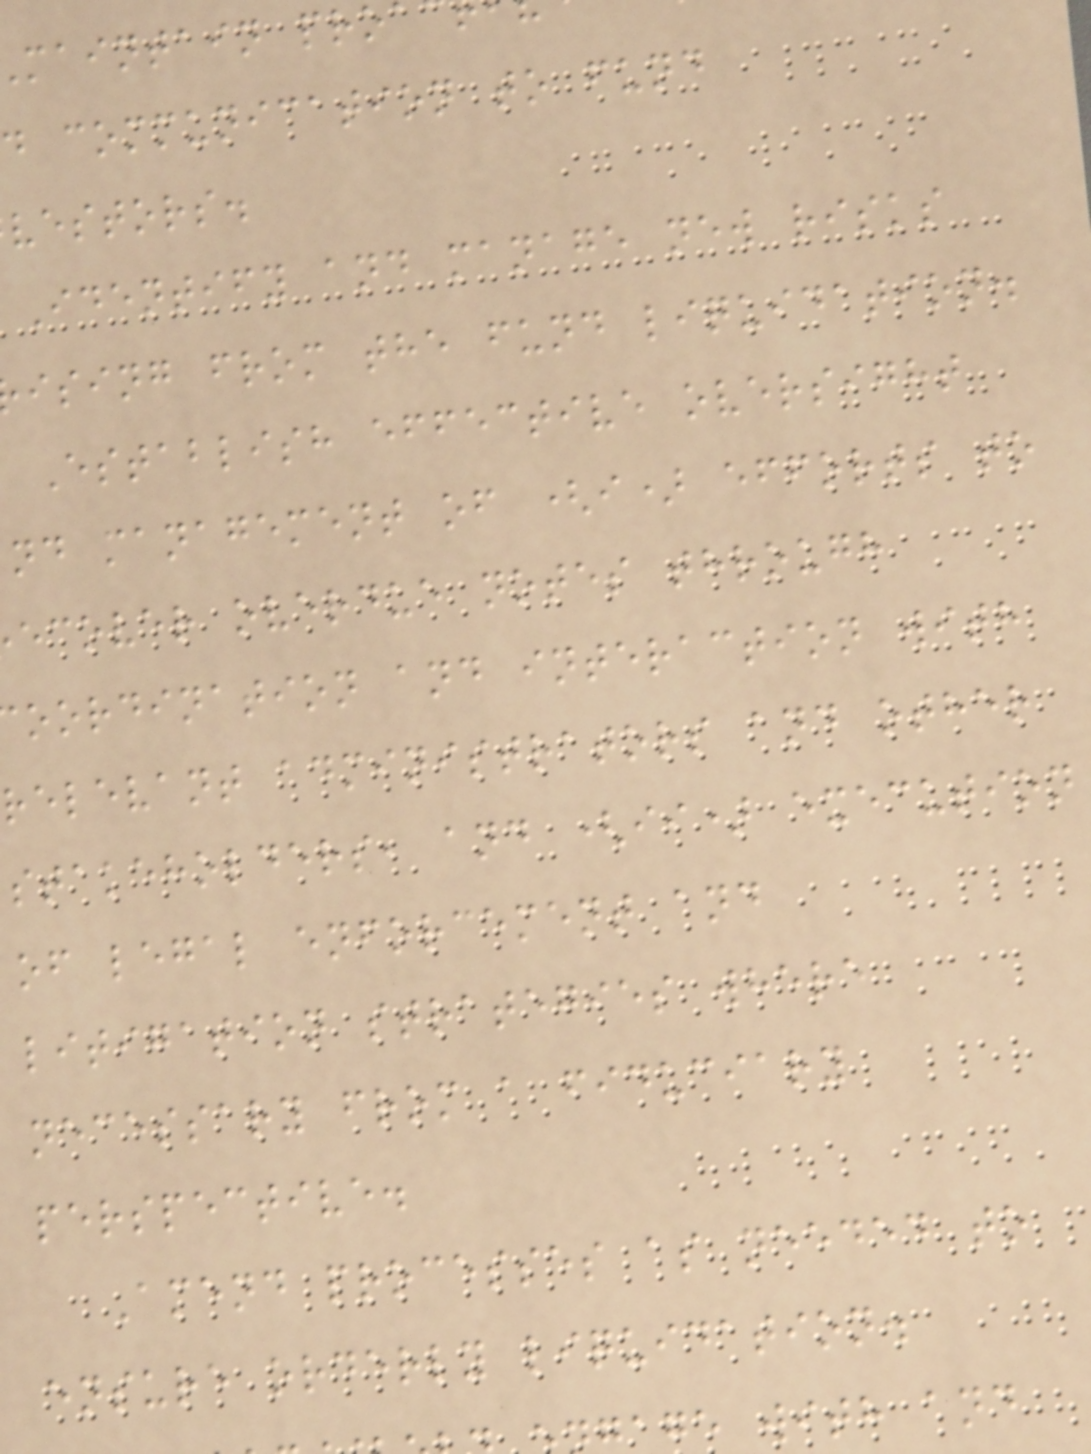maintain pro
d communication to fund
vestors.
Identify and manage new risks
ising from the fund liquidation.
Establish effective oversight
nd management of (i) efforts to
ecover overdue notes through
oordination and interaction with
relevant administrators and other
stakeholders, and (ii) execution
of legal enforcement and
litigation strategies where
necessary from a fiduciary
perspective.
Amend processes as needed to
ensure orderly liquidation.
ge with and
